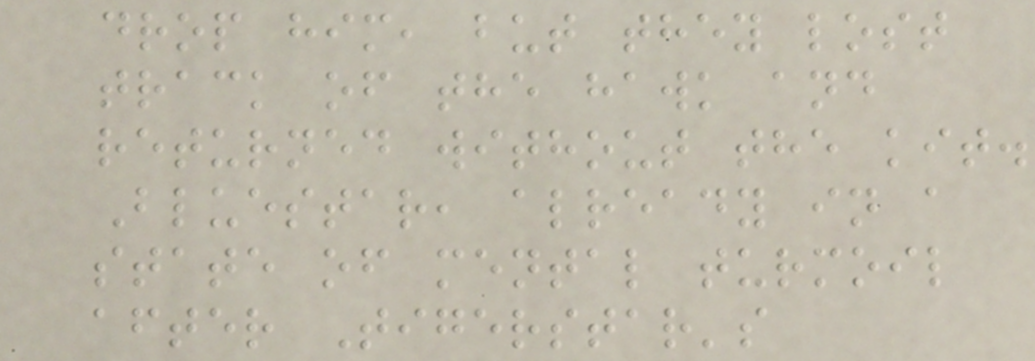drop him, but they lost
track of the hawk and
returned without the kit.
Bluestar, already in a
state of mental turmoil
after Tigerstar's
